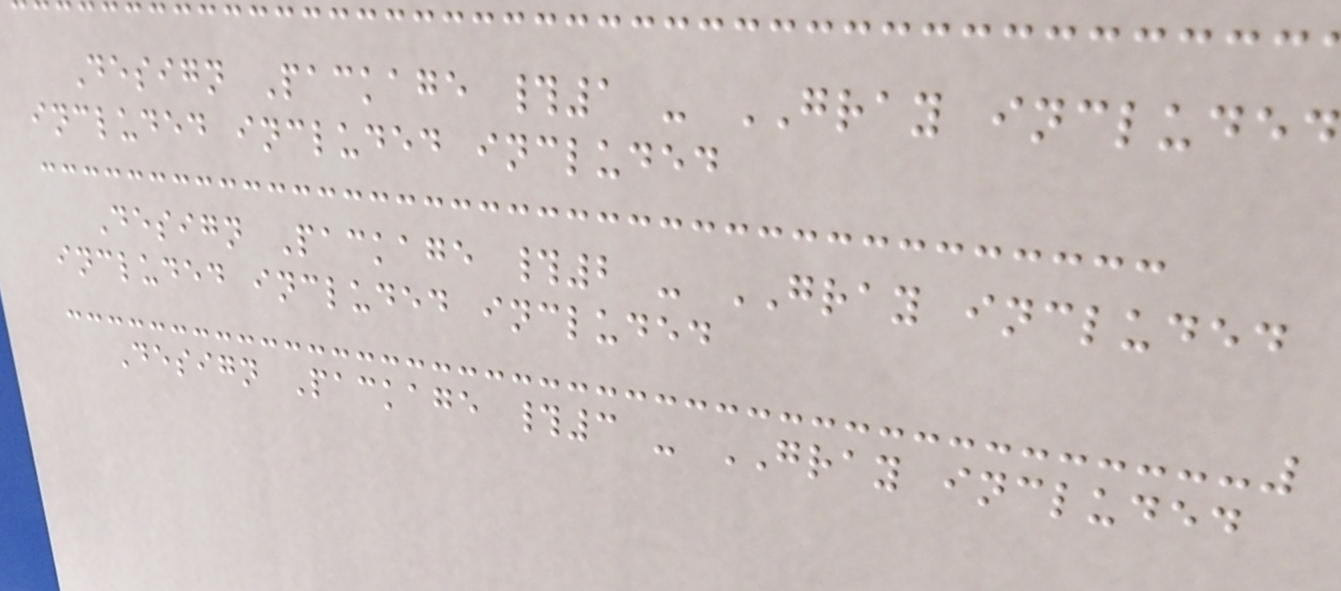Design Package #1 - GRAY included
included included included
Design Package #2 - GRAY included
included included included
Design Package #3 - GRAY included
